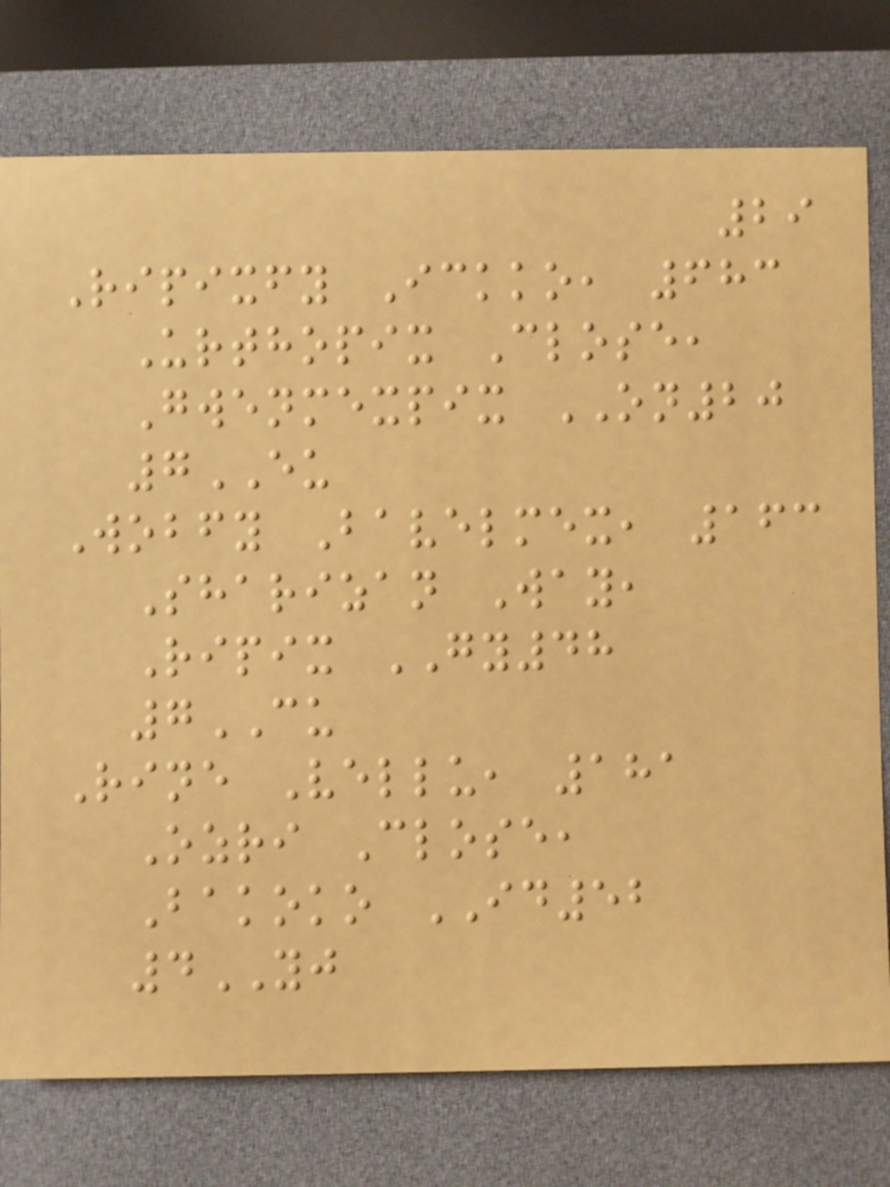29
Ripixfy Ickko, 683
Urthopix Close,
Gwenmexpix ON20
7EU
Wobfy Bavelmex, 163
Sharizan Way,
Ripix GY48
7CU
Rine Vellu, 181
Ozri Close,
Bakoko ID52
4YJ
